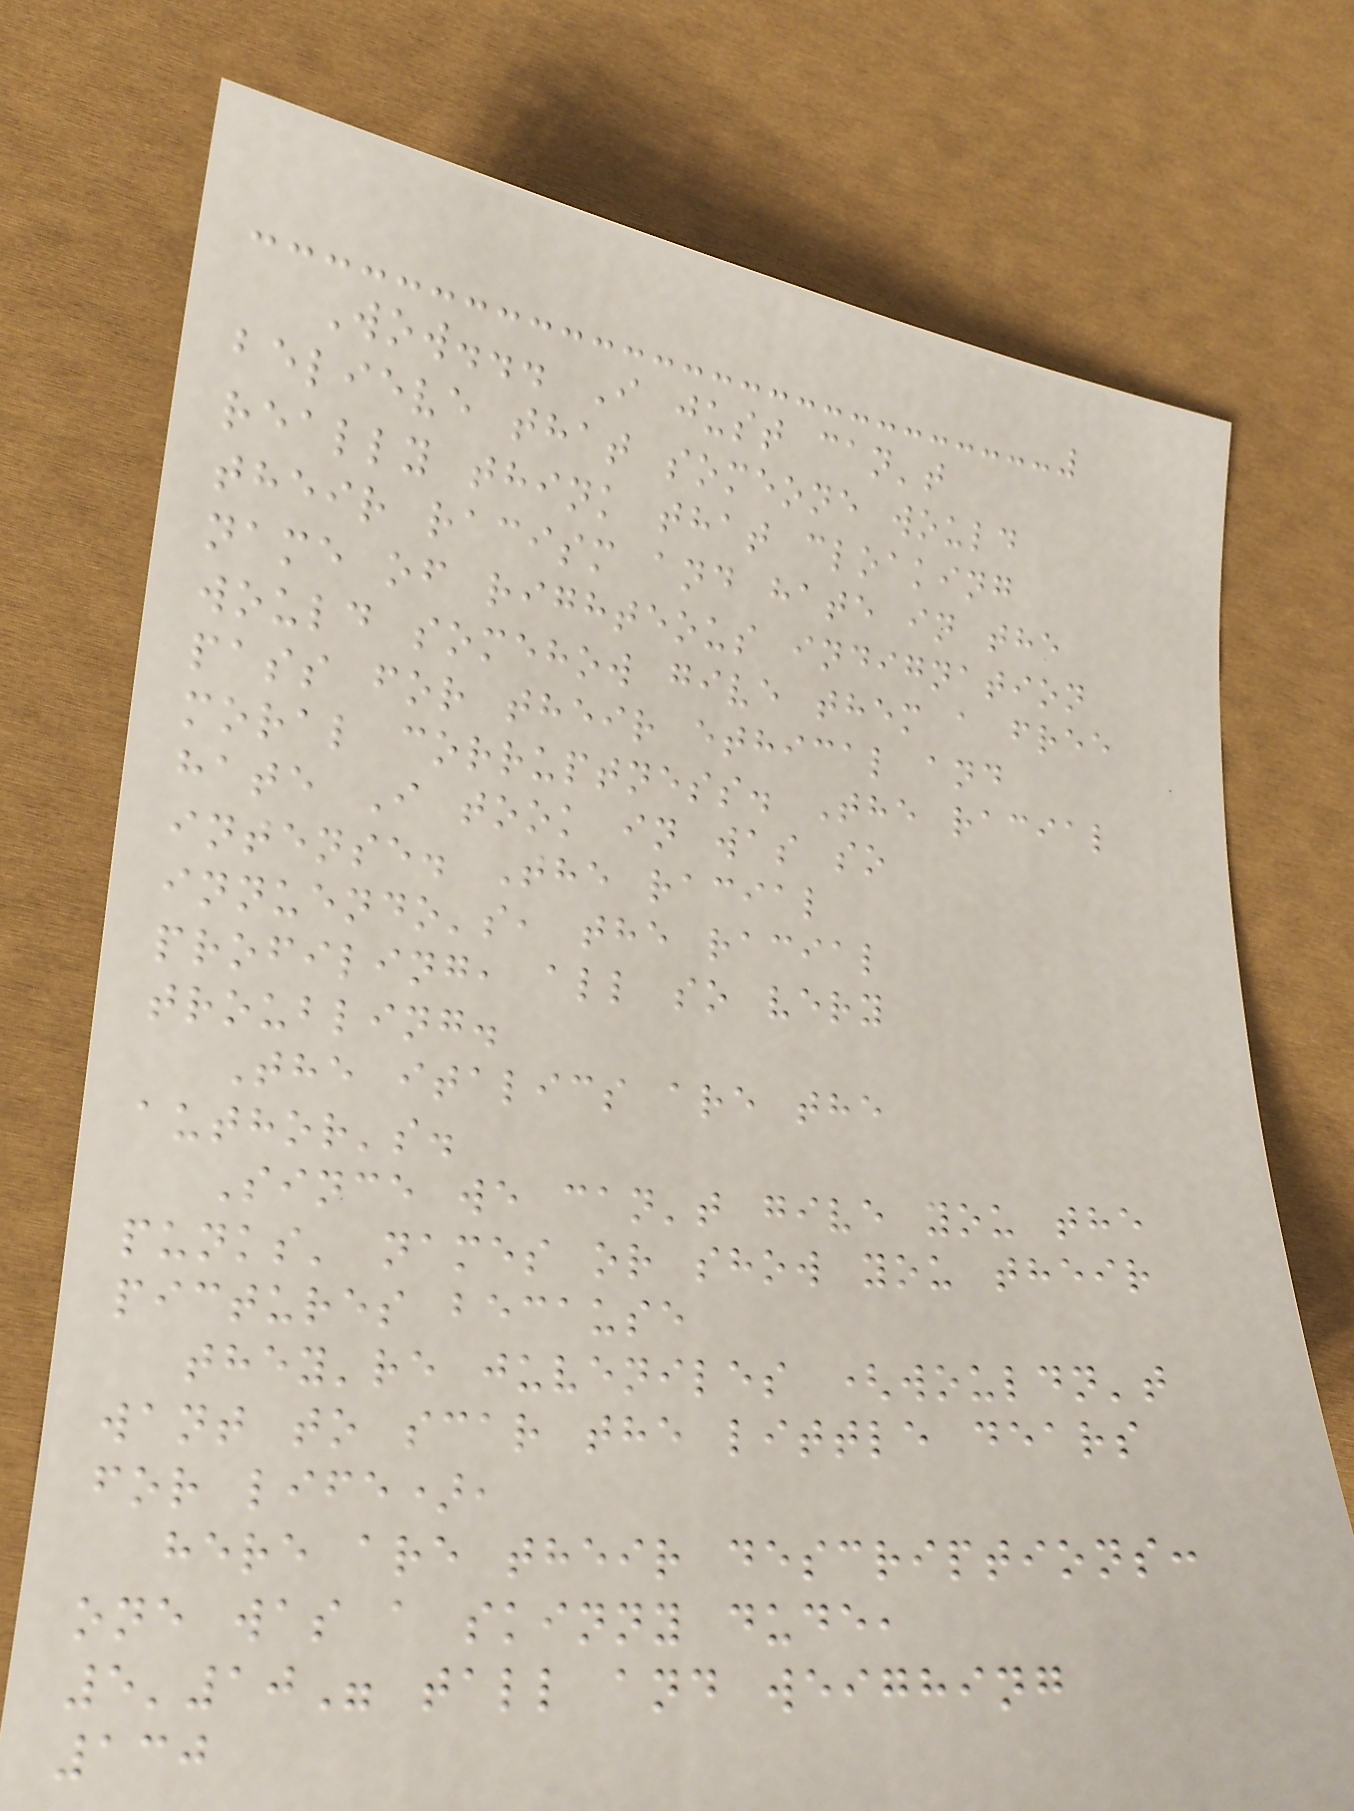Wow... I just can't
believe that someone would
really think that cloaking
their racism and hate in the
name of righteous indignation
would somehow give them a free
pass for their ethical and
moral corruptness. The racial
hate I took in was so
intense. The racial
innuendo's, the racial
profiling, all so very
troubling.
The italics are the
author's.
Since we can't give you the
punks' names or show you their
pictures because
they're juveniles (wouldn't
want to scar the little dears
for life),
here are their descriptions:
one was a skinny dude,
5'10" tall and weighing
130
